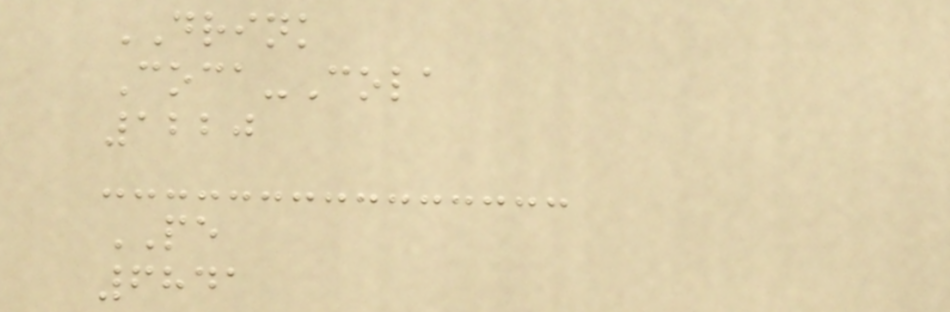DRINK
Coca-Cola
1220
PE
6841
